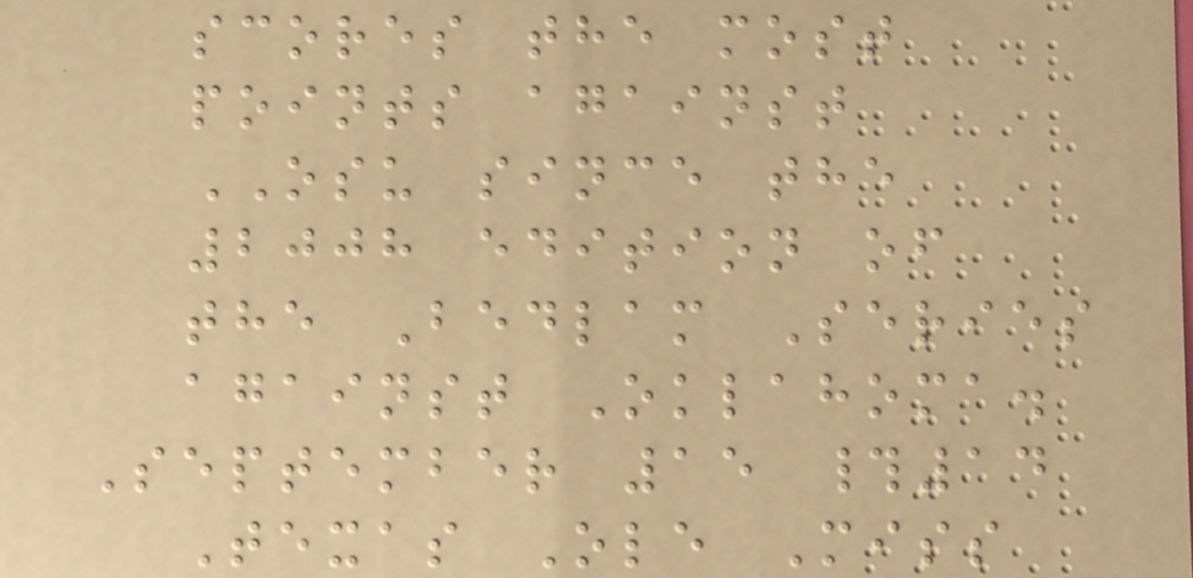scores the most
points against
OSU since the
2008 edition of
the Bedlam Series
against Oklahoma.
September 15 #14
Texas Ole Miss
